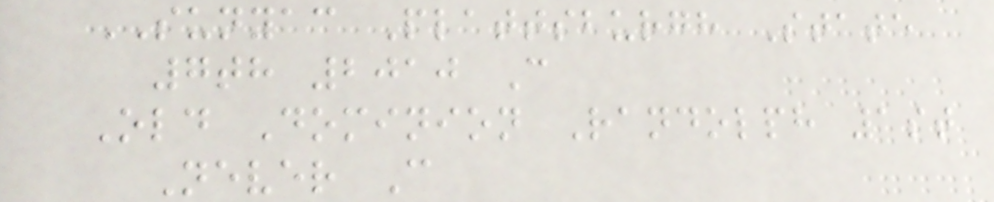SUNYAC Plattsburgh State
7th 2010 C
Old Dominion Randolph 1st
Never C
